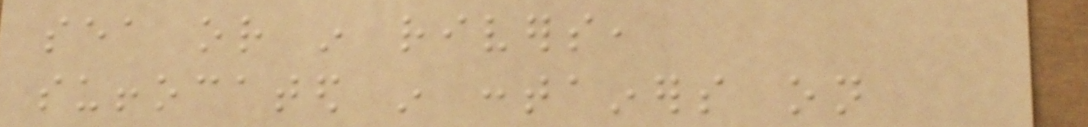sea or in rivers,
suffocated in containers on
